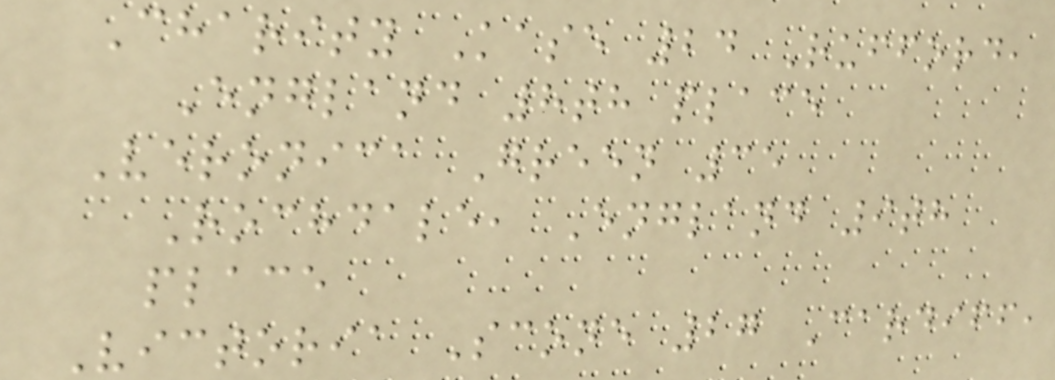Charity Kase 24 Rufford,
England 8th place
Veronica Green 35
Rochdale, England 9th
place
Victoria Scone 27 Cardiff,
